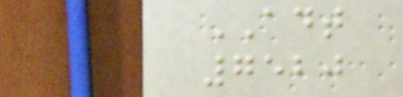ADT
7520
